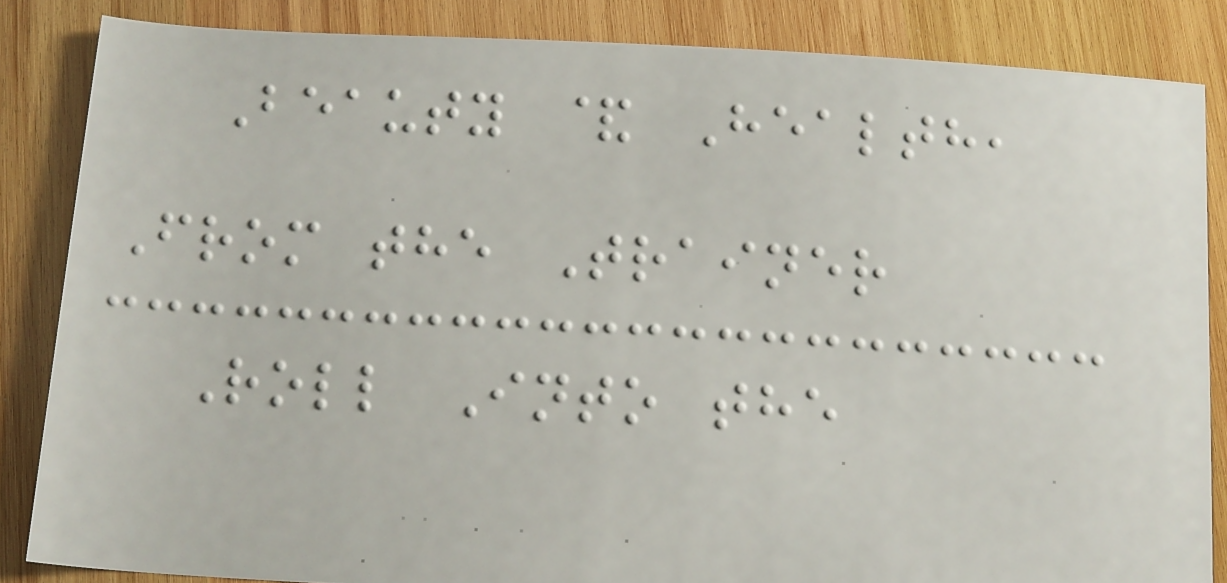Beauty & Health,
From the Trainer
Roll Into the
